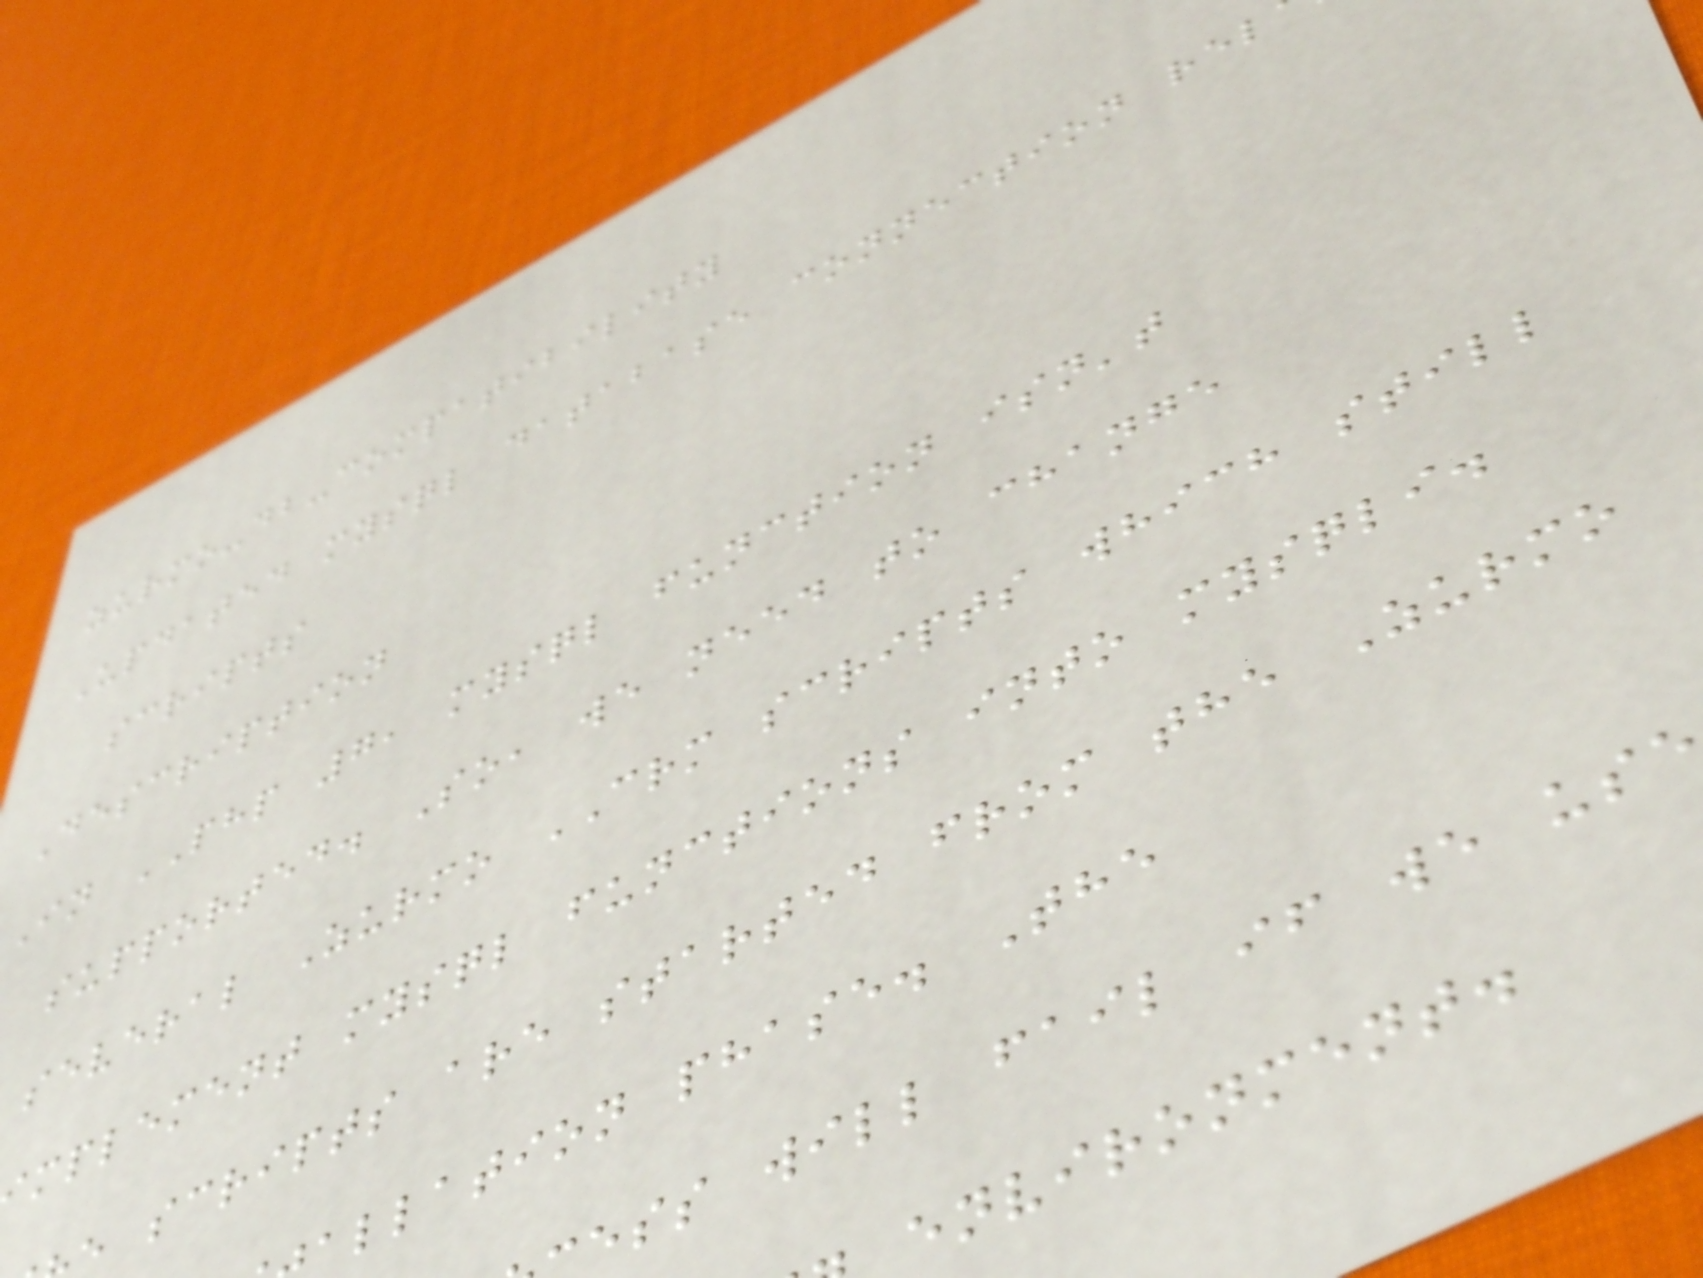zurmo-db-compatibility
Updated mysql database connection rel
scripts
Description
In PHP 7, mysql function isn't
supported. So, we need to change
several Zurmo CRM scripts which still
mplement mysql functions into mysqli.
e scripts are started from the Zurmo
allation phase. The
ess will fail if we use
environment.
